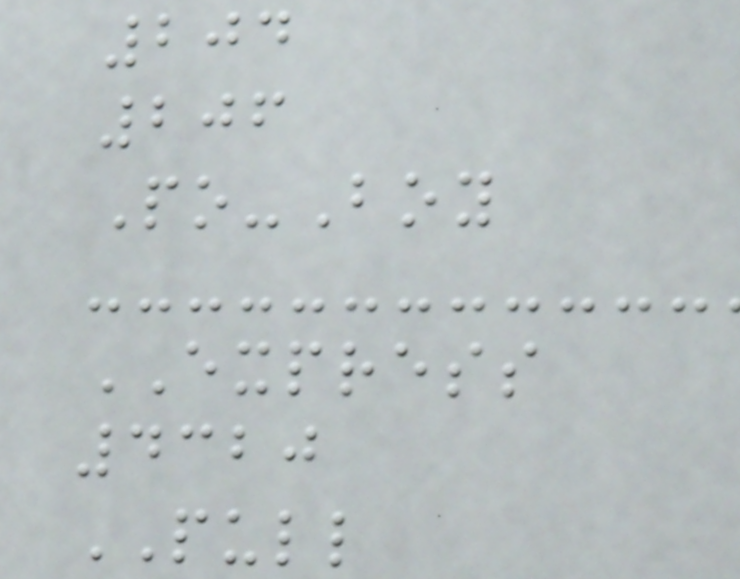204
206
Po-Boy
EXPRESS
4320
PULL
